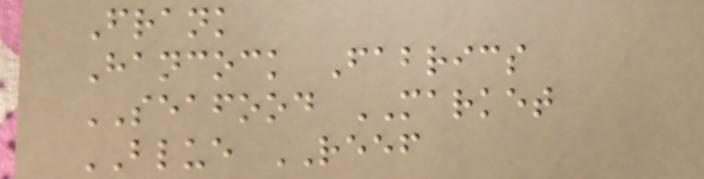Frank
Hancock Fabrics
SEAFOOD MARKET
BLUE REEF
